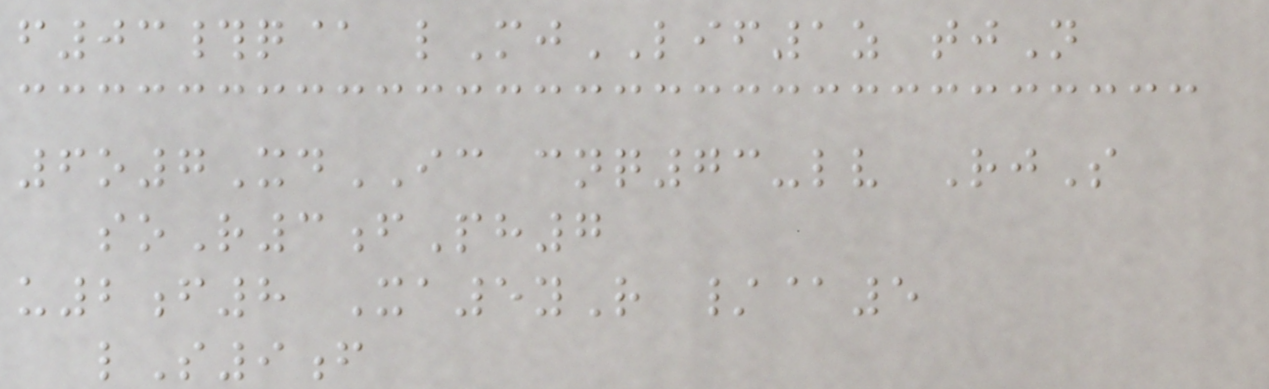f03#q@ lMjLIF1z tjN
6o7XdIC cnq73-lv RjS
soR3fPh7
u2f8 Xa5yR /@5
lS9f
